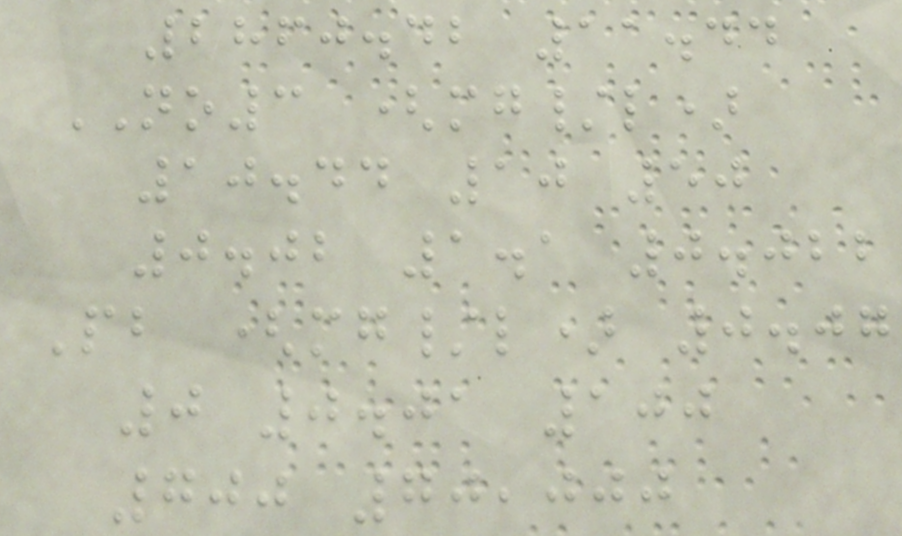2860.42 11.44
NO3 (mg/l)
10.44 10 50
0.02 1.1 0.022
Pb (mg/l) 0.07
0 0.01 100
700 70,000
